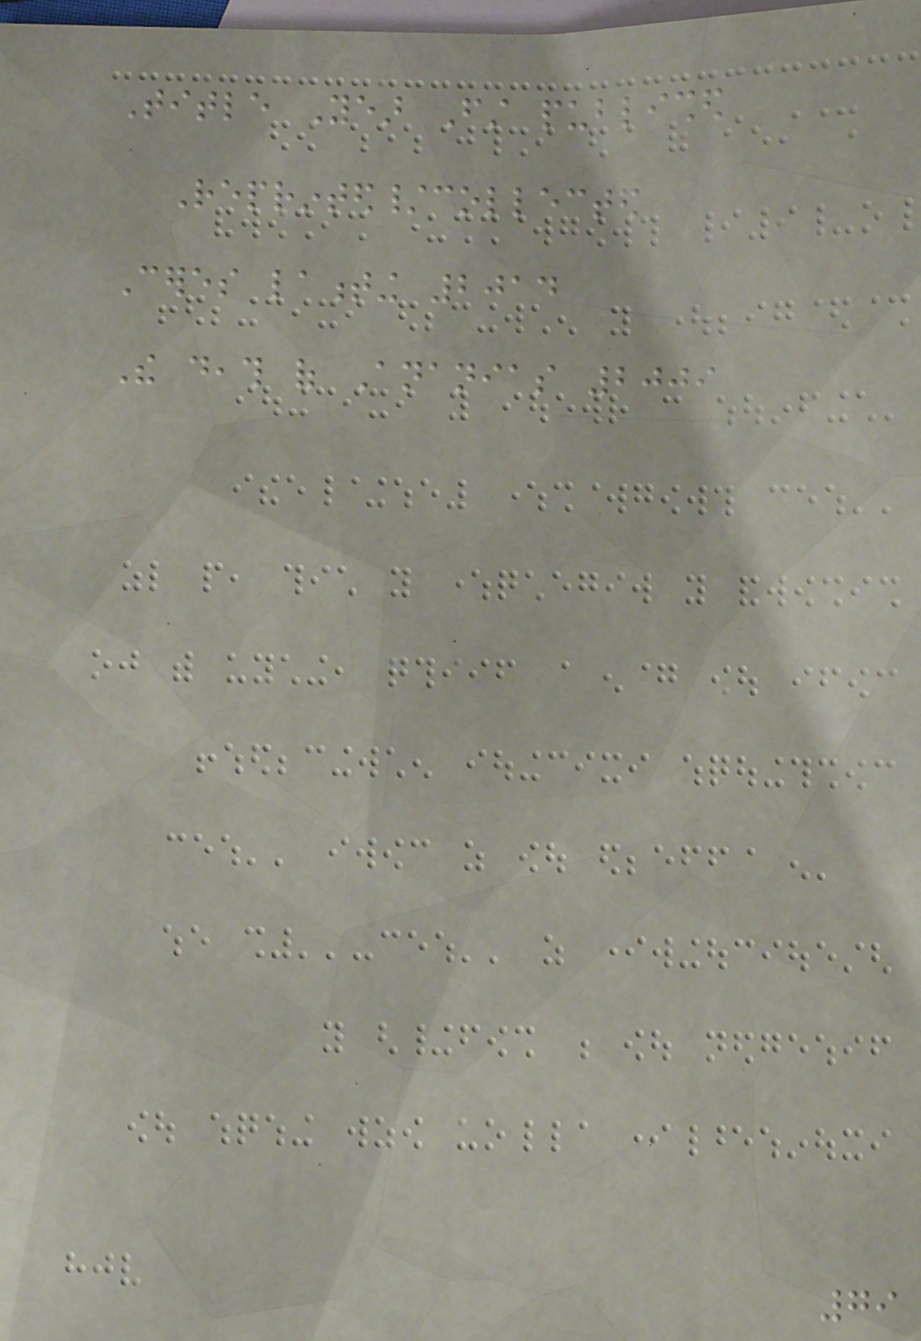Title Year First published
Reprinted/collected
Ceres lamenting 2014
The death of Ananias 2009
79
